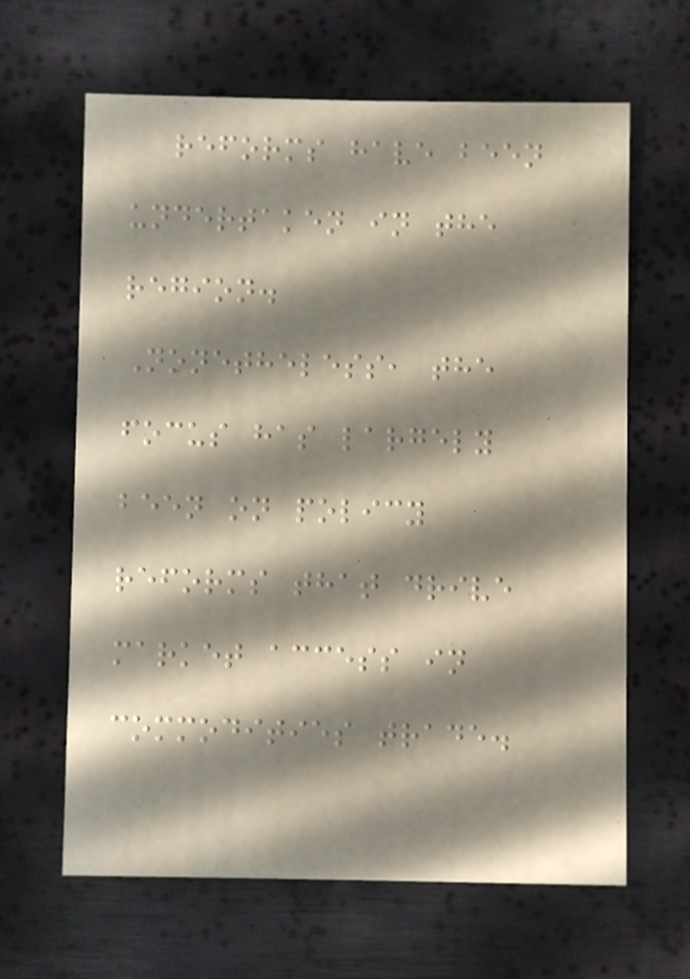reforms have been
undertaken in the
region.
Nonetheless, the
focus has largely
been on policy
reforms that drive
market access in
commodities trade.
